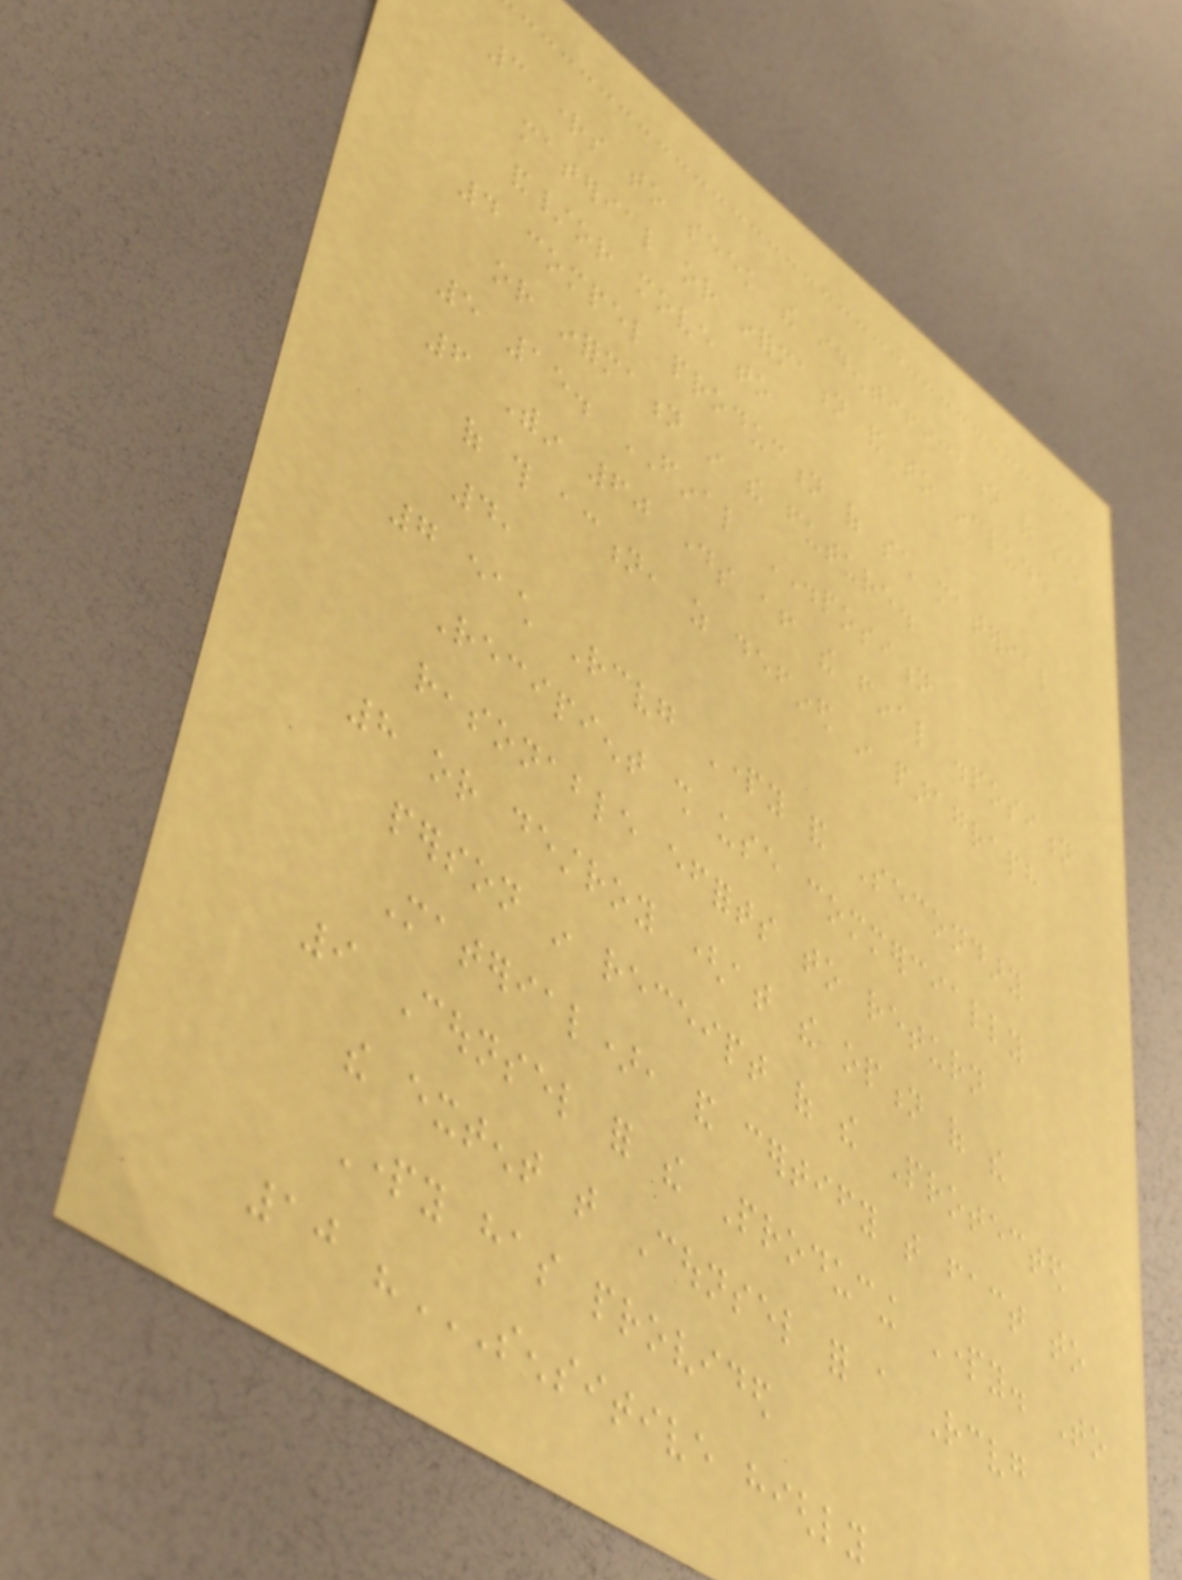3 rights to seek the identification of such
material or information and to include
and/or move to
4 compel production of such material
or information in the future.
5 15. FINAL DISPOSITION
6 Within 60 days after the final disposition
of this action, as defined in paragraph
4,
7 each Receiving Party and Secondary
Recipient shall use commercially
reasonable efforts to return
8 or destroy (at the option of the
person in receipt of the Protected
Material), and certify that fact to
9 Counsel for the Producing Party. To
the extent that Counsel for a Receiving
Party has provided
10 "SENSITIVE HIGHLY
